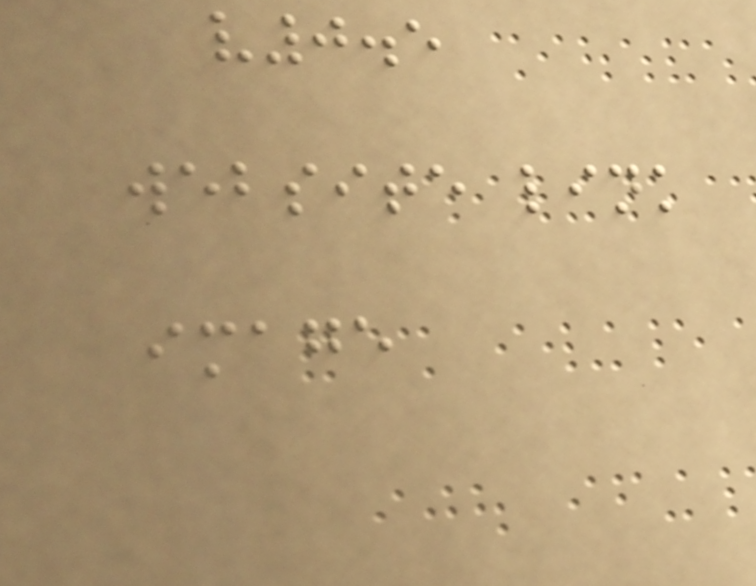v0.5
website link
image
